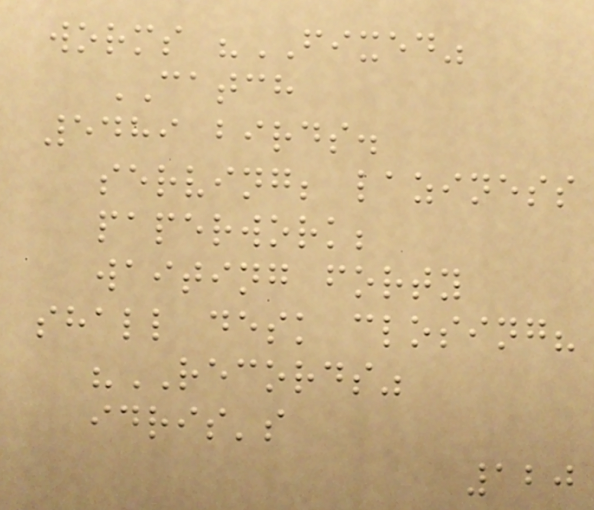worms "FIXED"
CATCH
5489 birds.
serving; laziness
paperwork;
waiting forty
shall desk closing?
"RECORDS"
idris's
120
